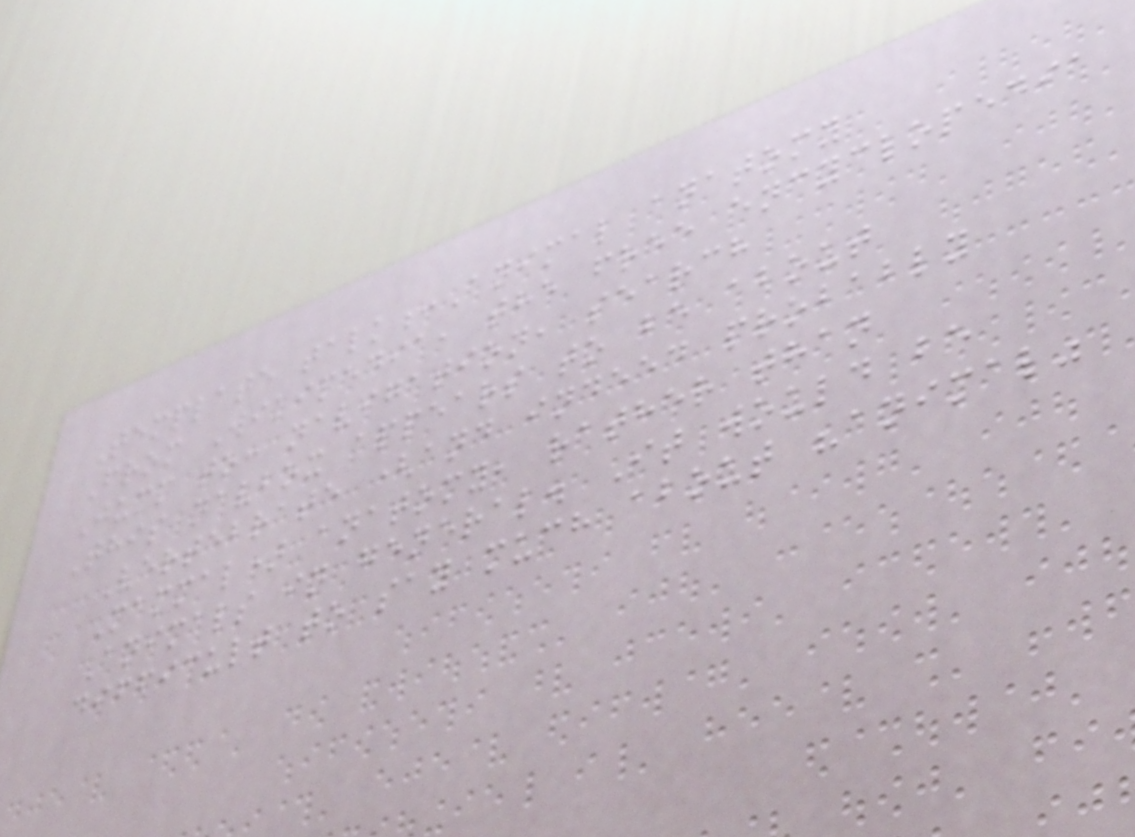Template talk:Animal anatomy
From Wikipedia, the free encyclopedia
Jump to: navigation, search
This navbox appears to be about
Vertebrate (and indeed probably
Mammal) anatomy, rather than
Animals in general. It would be
difficult to say much about "animal"
